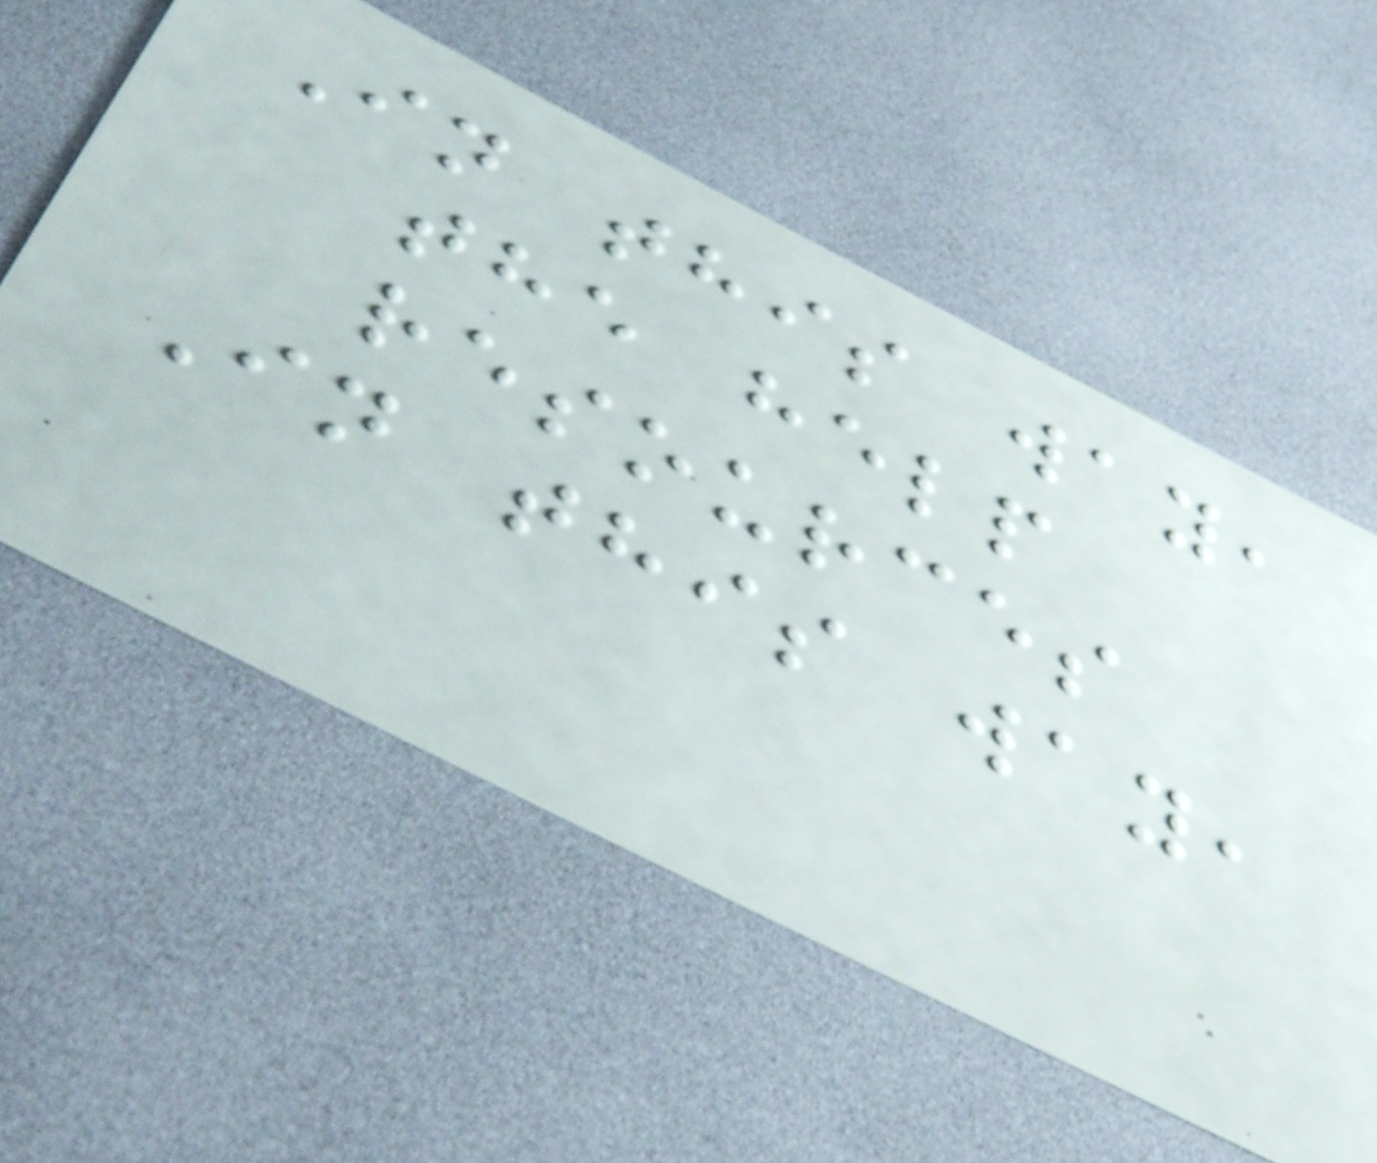In this way,
the help
resources
In this way,
